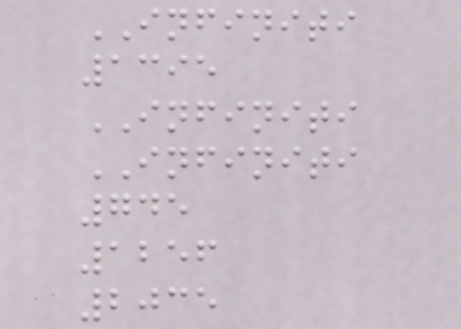INFINITI
1395
INFINITI
INFINITI
745
1256
2035
